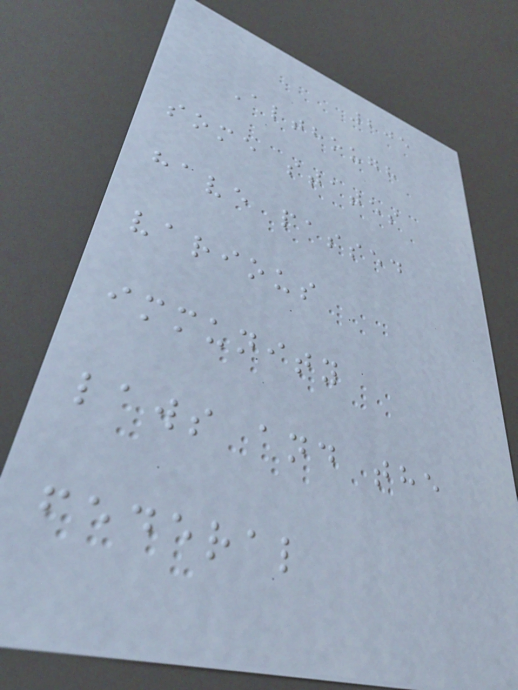205
Although
some states
have passed
various
immunity
laws and the
federal
